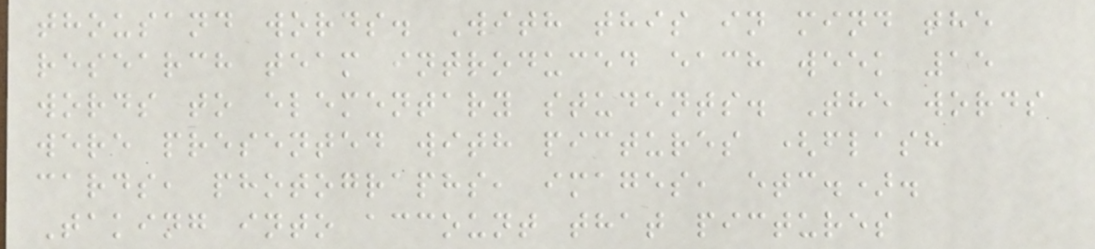thousand words. With this in mind the
research team introduced each week 15
words to elementary students. The words
were presented with pictures (flash
cards, photographs, images, etc.).
Taking into account that pictures
